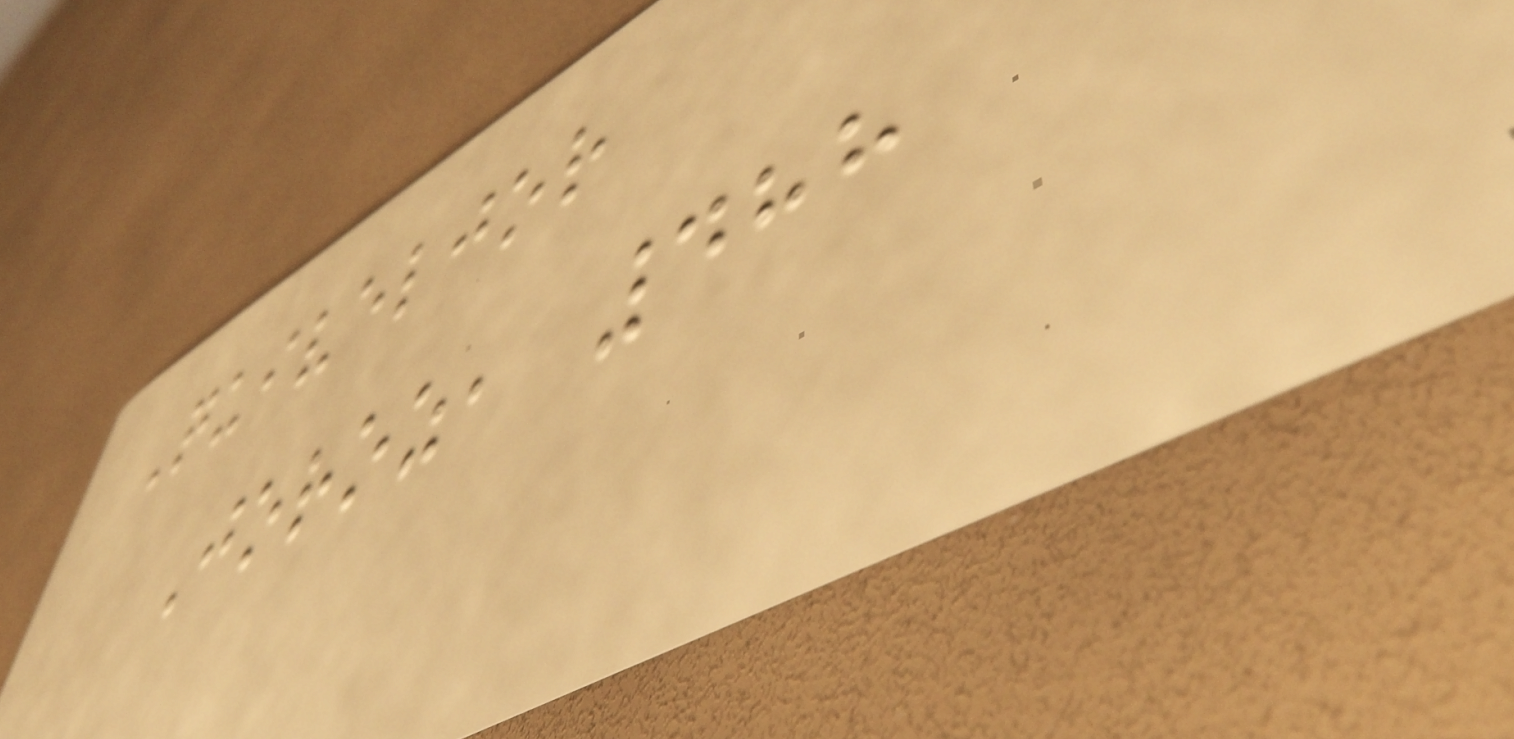Quiveljor
Joroz, 488
